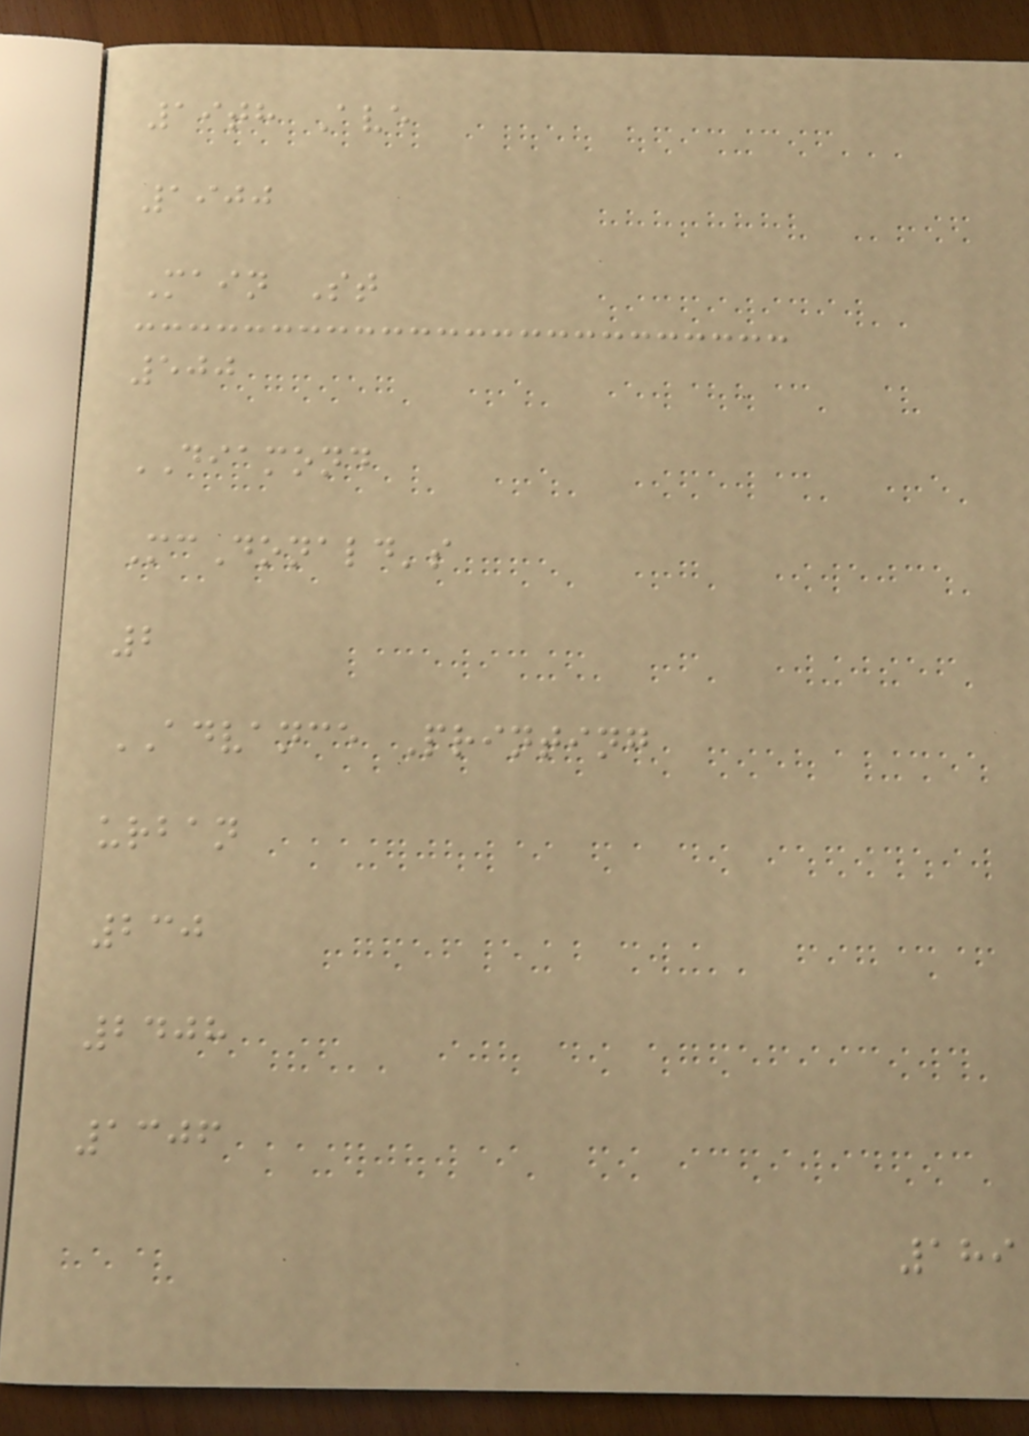19th Ave
1900
Main St
500
DIAMOND
McDonald's
2
ADVANCE Printing
urban
230
2408
1306
189
